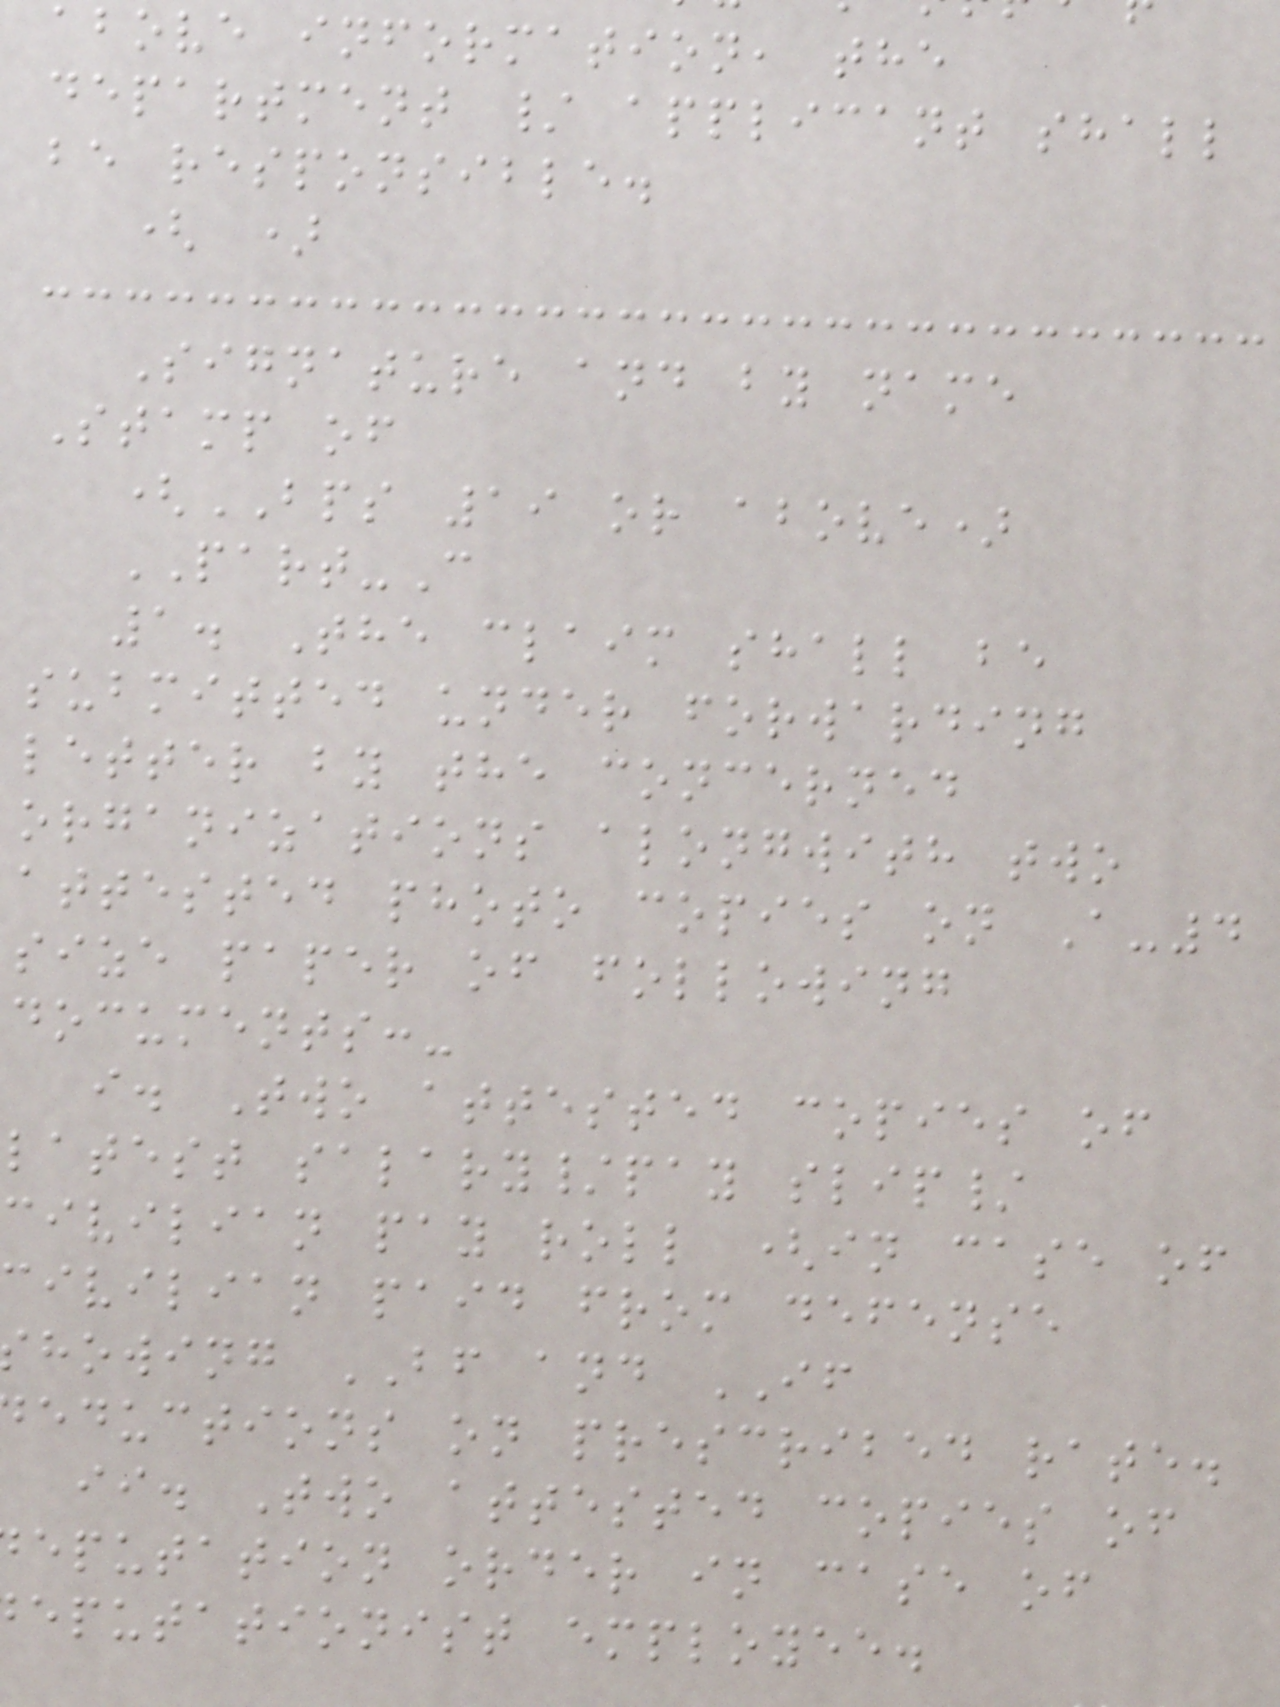above information, the
department / applicant shall
be responsible.
( )
Signature and by name
Stamp of
(BPS 19 or above)
PART-C
1. The claim shall be
submitted under forwarding
letter by the concerned
organizations alongwith two
attested photo copies on A-4
size paper of following
documents:-
i. Two attested copies of
latest salary/pay slip/
civilian pay roll (in case of
civilian paid from defense
howing BF and IF
eductions on prescribed rate.
ii. Two attested copies of
eputation order in case of
eputationist employee.
